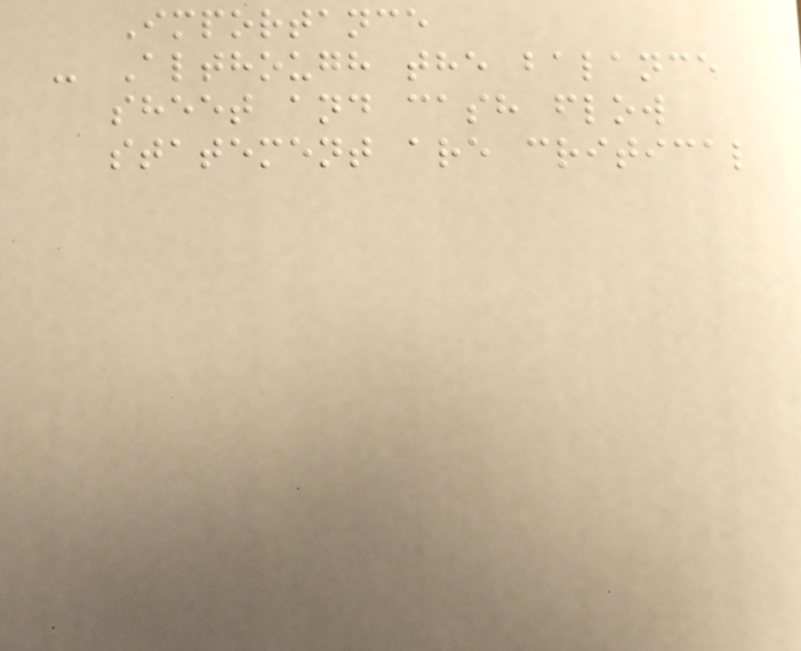Importance
- Although the balance
sheet and cash flow
statement are critical
